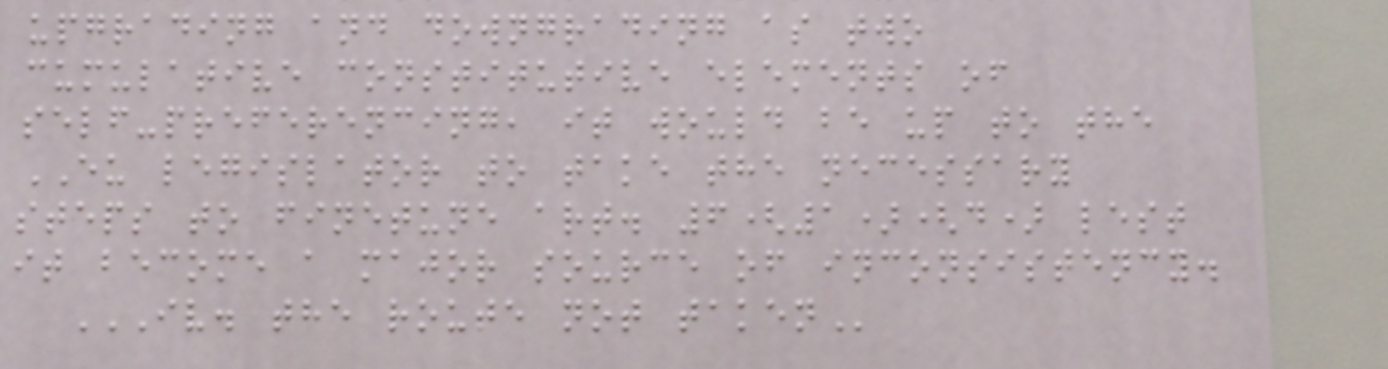upgrading and downgrading as two
cumulative constitutive elements of
self-preferencing, it would be up to the
EU legislator to take the necessary
steps to finetune art. 6(1)(d) lest
it become a major source of inconsistency.
IV. THE ROUTE NOT TAKEN
